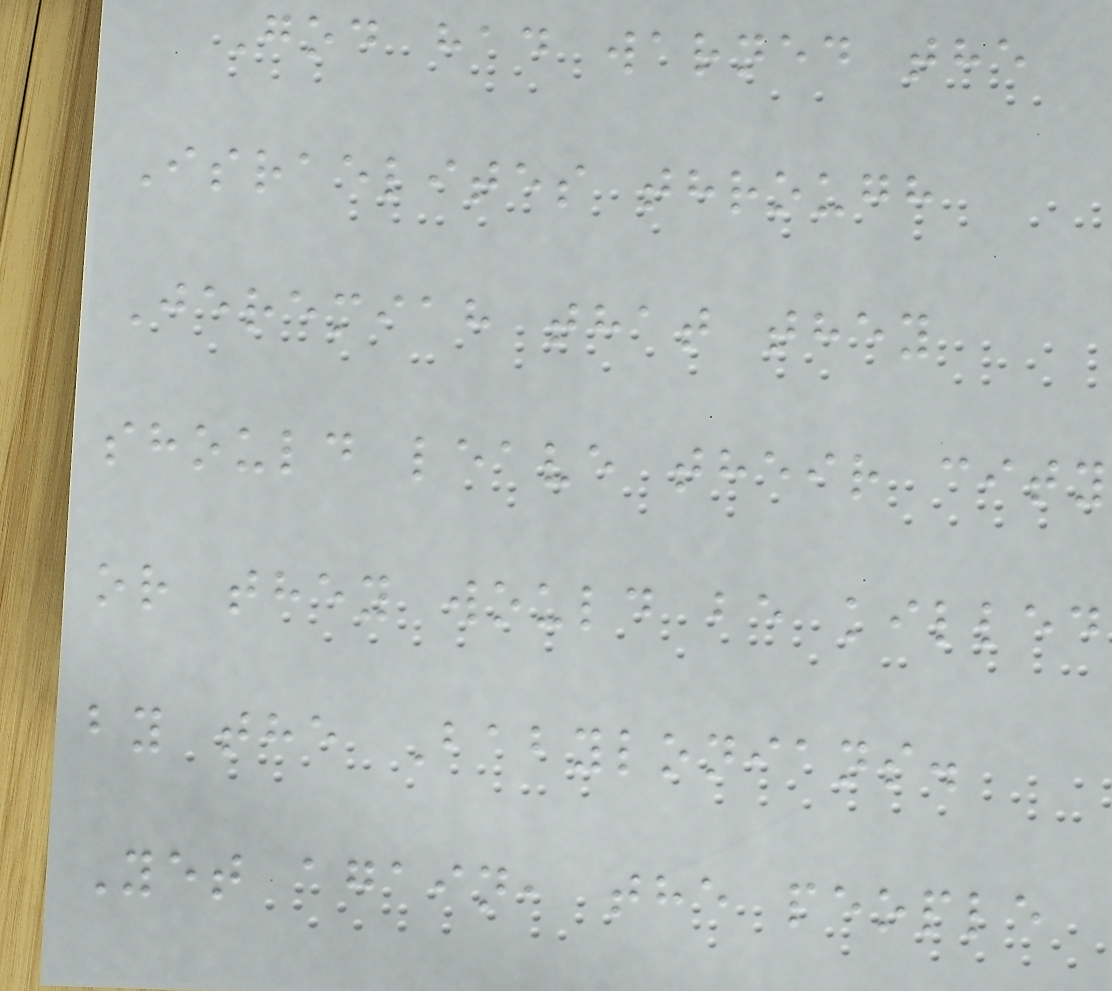God had warned the
Israelites through
Jeremiah that they
should leave their city
or they would be killed
by the Babylonians.
Yet again, the people
